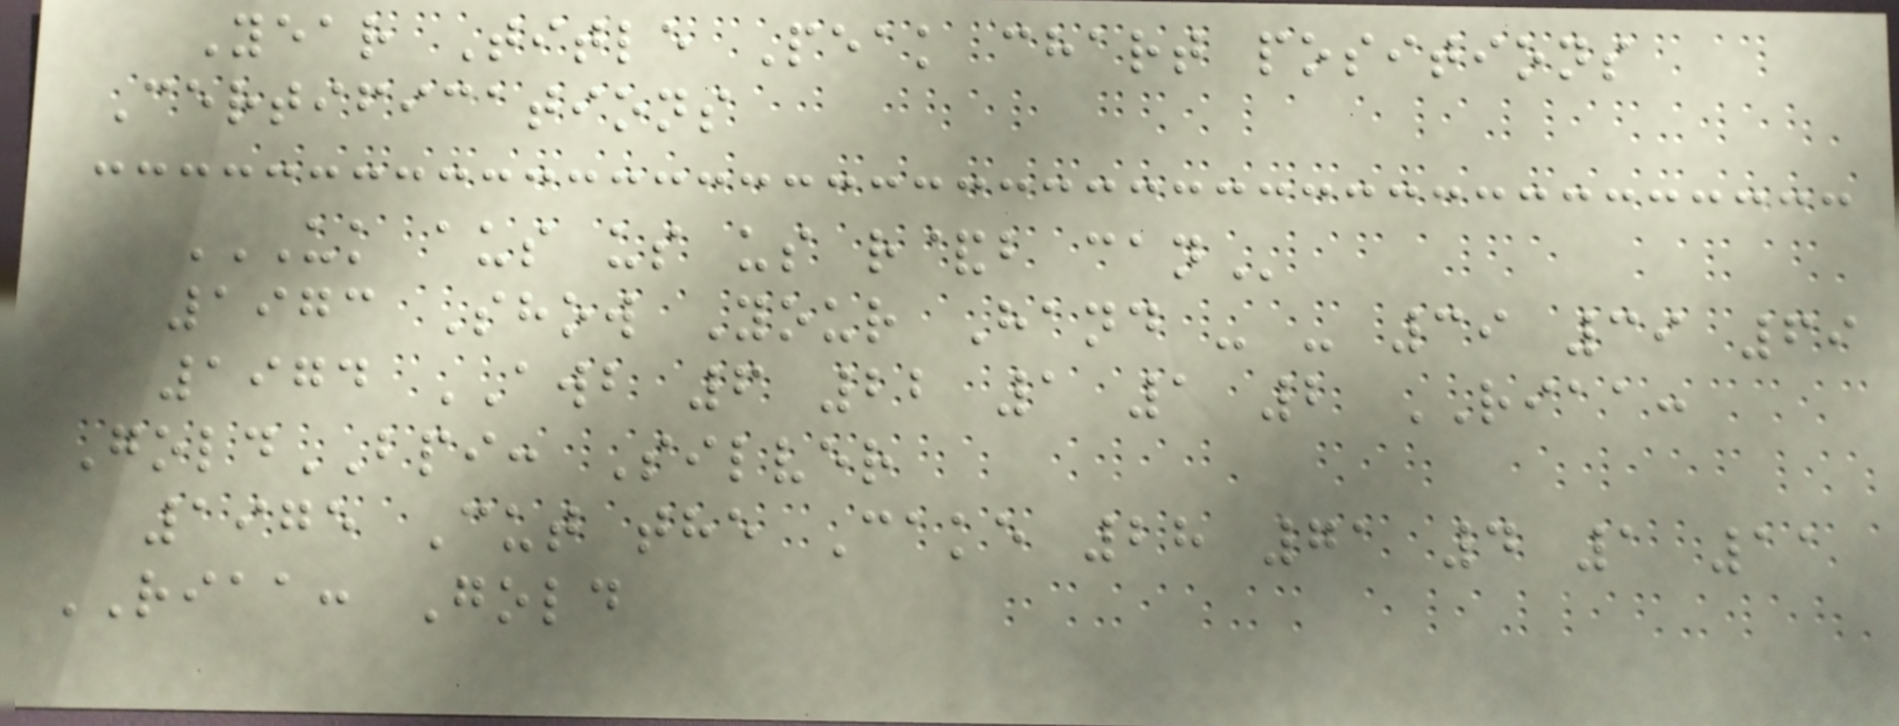Year Title Peak chart positions
Certifications
UK AUS US US R&B CAN
1973 Show Your Hand - - 39 39 69
1974 AWB 6 22 1 1 2 RIAA:
GoldBPI: Silver
1975 Cut the Cake 28 71 4 1 11
RIAA: Gold
